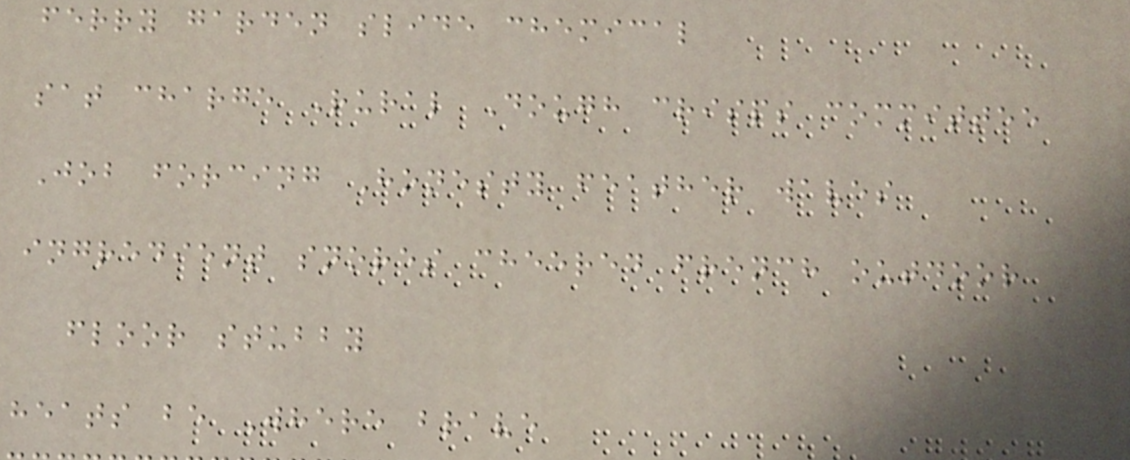ferry garden slide chemical
sat charge Rural Dough crisps committee
Job forcing Honesty feather waves
ingredient snores cheered french outdoor
floor stubby
heats be Where brave
